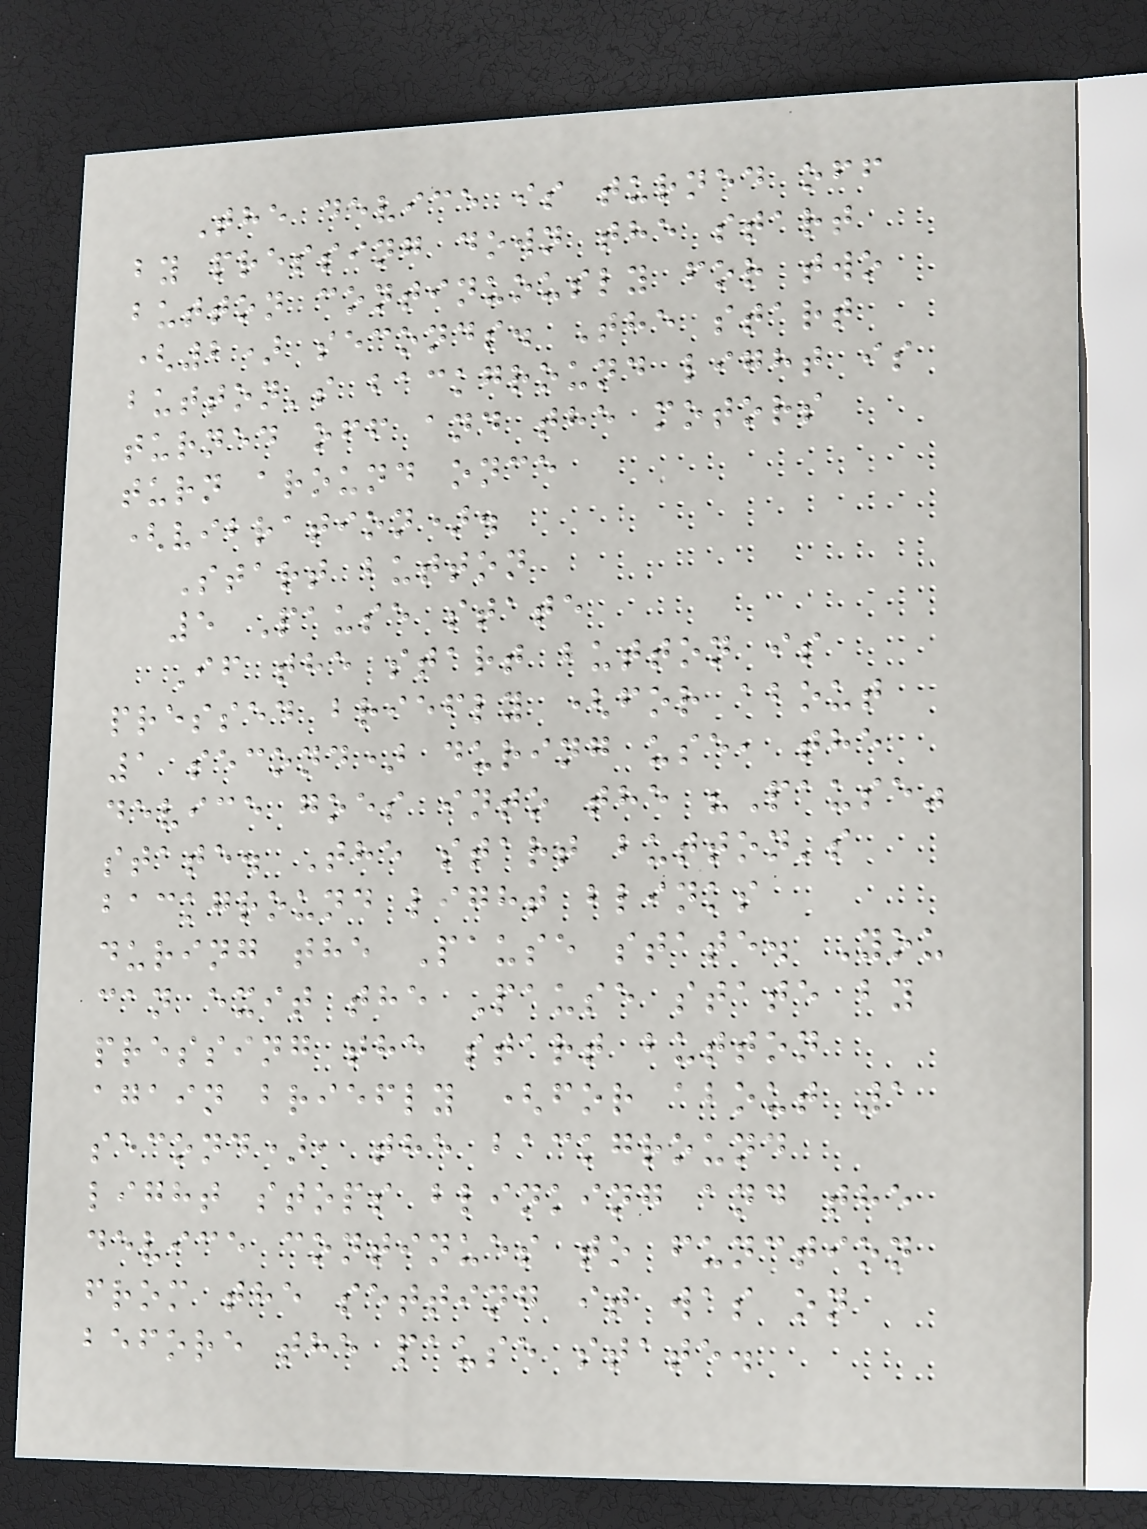The device is turned off
by pressing down the start
button continuously for two
(2) seconds. The start
button's background light is
turned off and the motors
turn around once
(vibration).
Start button
5 Pause state
If the start button is
pressed briefly (for about
1 second) during use, the
device goes into the "Pause"
state. The start button's
background light blinks
during the Pause state. You
can exit the Pause state by
pressing the start button
again briefly (for about 1
second), the background
light stops blinking and the
device continues to function
from the setting it was on
before the pause state.
